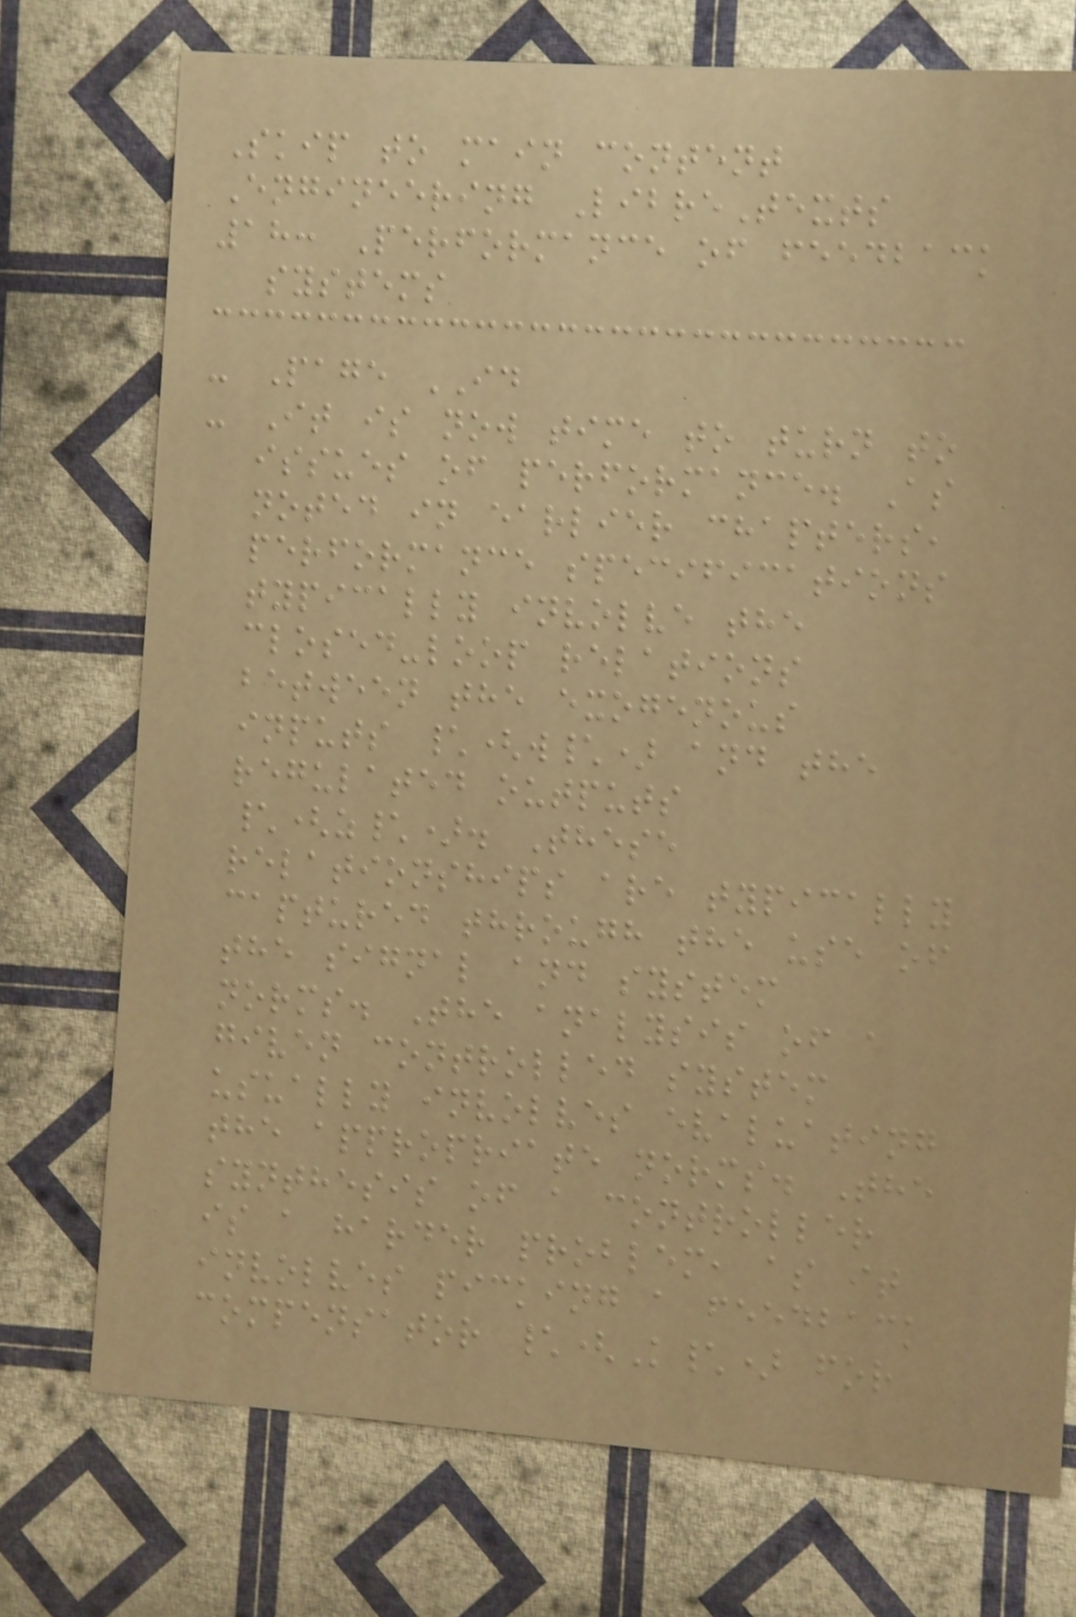Skip to main content
Engineering LibreTexts
18: Performance of feedback
systems
- Page ID
- It is now time to turn to
issues of performance. As
noted in earlier chapters,
performance specifications
typically involve the
closed-loop relations
between the exogenous
inputs \(w\) and the
regulated outputs
\(z\). These
relationships are typically
captured through the use of
the signal and system
norms. The analysis of a
given controlled system
usually involves evaluating
the appropriate norms. The
synthesis of a controller
is a harder problem, as it
involves picking a feedback
compensator \(K\) for
